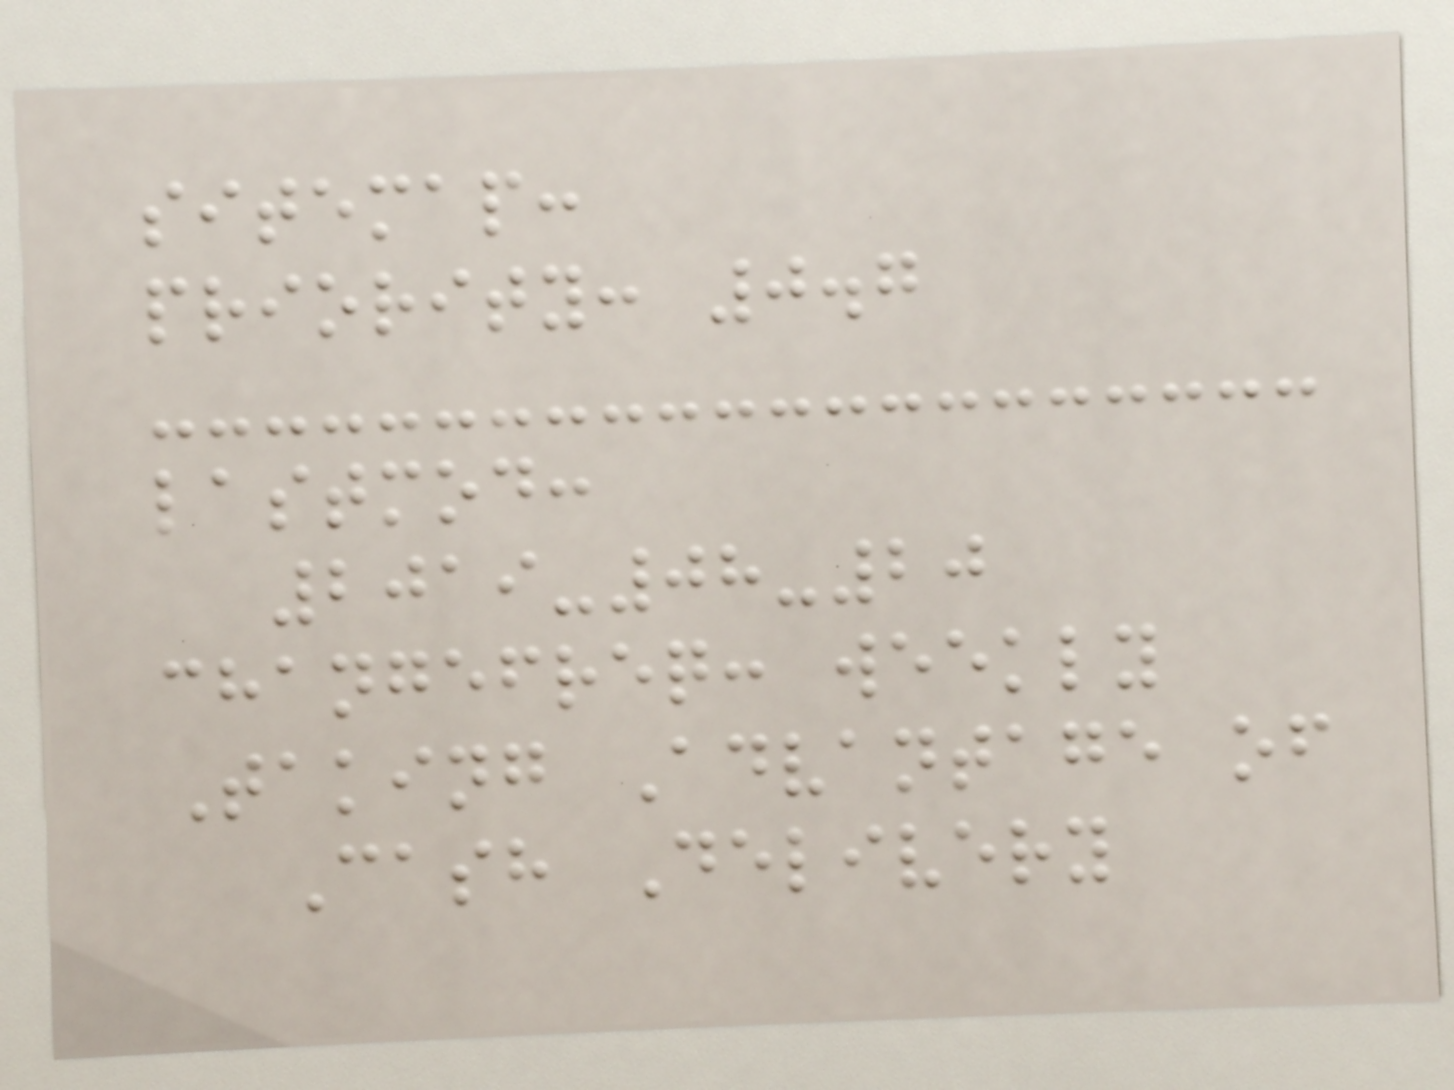sitemap:
priority: 0.7
lastmod:
2019-08-20
changefreq: weekly
Taking Advantage of
Cash Delivery
